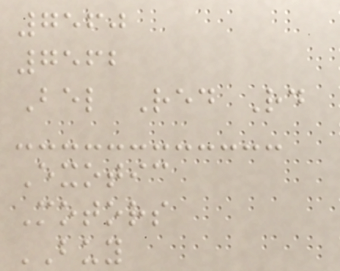7560
7562
Bel Red Rd
Exotic
Motors
BUY
